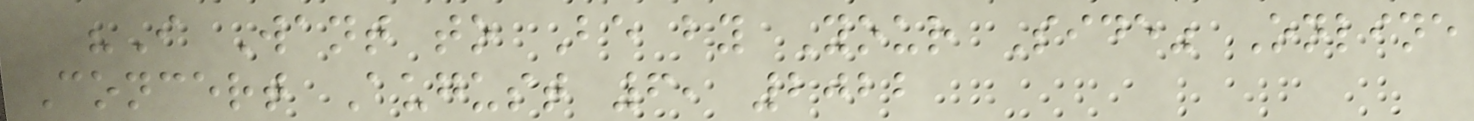"I Want to Be by Your Side" Online
Concert August 6, 2022
